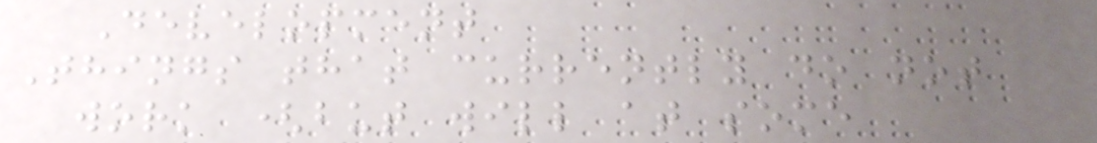Development
Things that currently do not
work (but will at some
